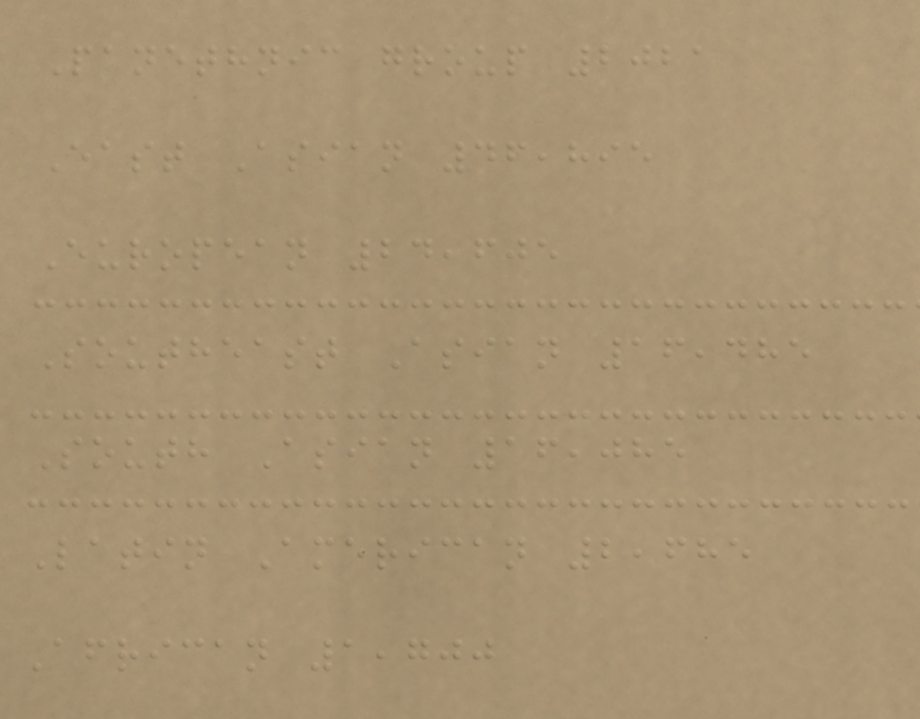Panethnic group 2021
East Asian 46,895
European 24,605
Southeast Asian 16,485
South Asian 16,085
Latin American 2,685
African 1,700
